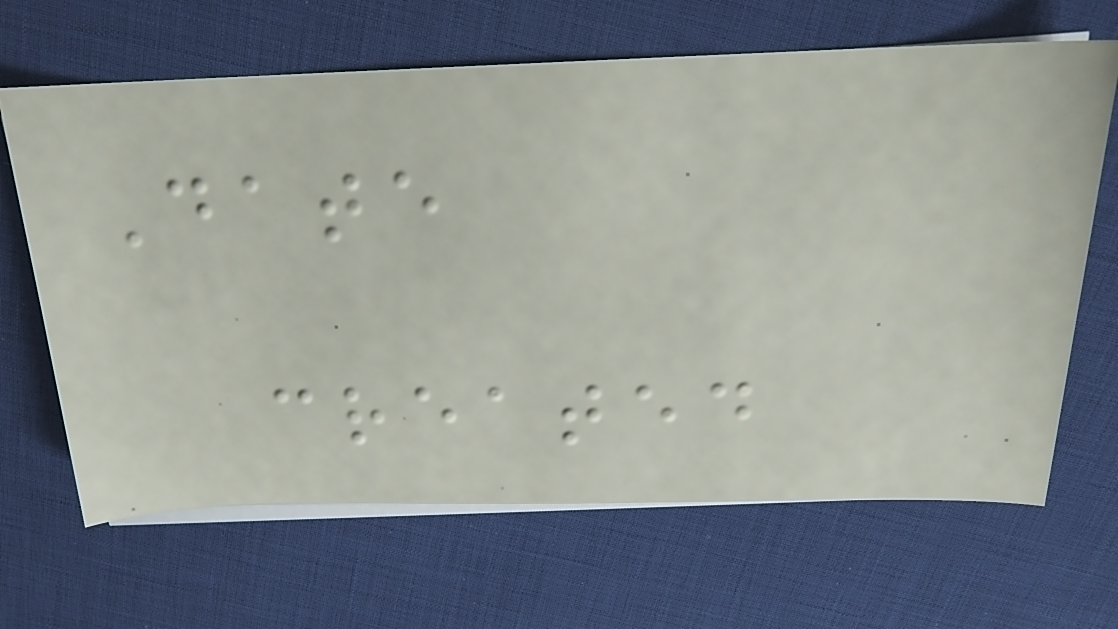Date
created
